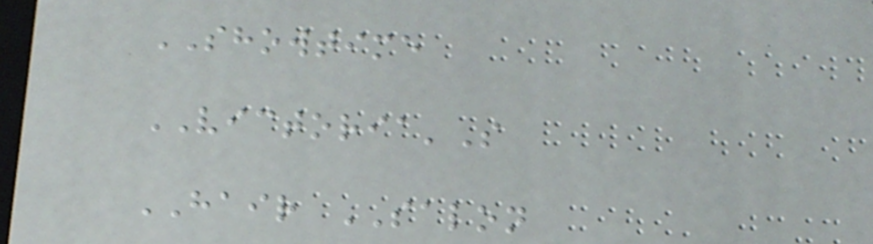SHOWTIME
VICTORIA'S
HAIR SALON
